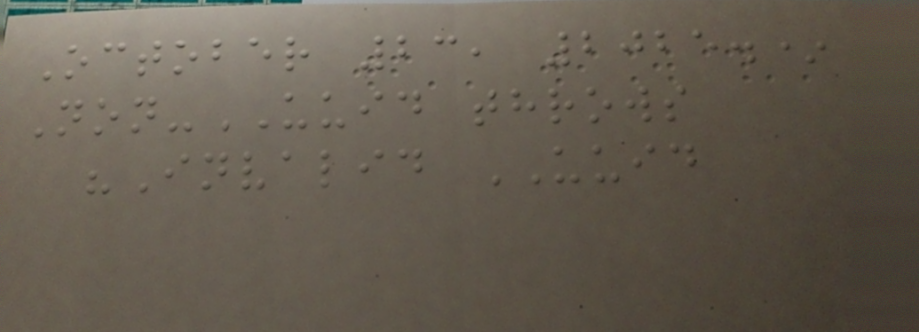October 23, 2025.*
Non-UUID throws
"Invalid UUID
